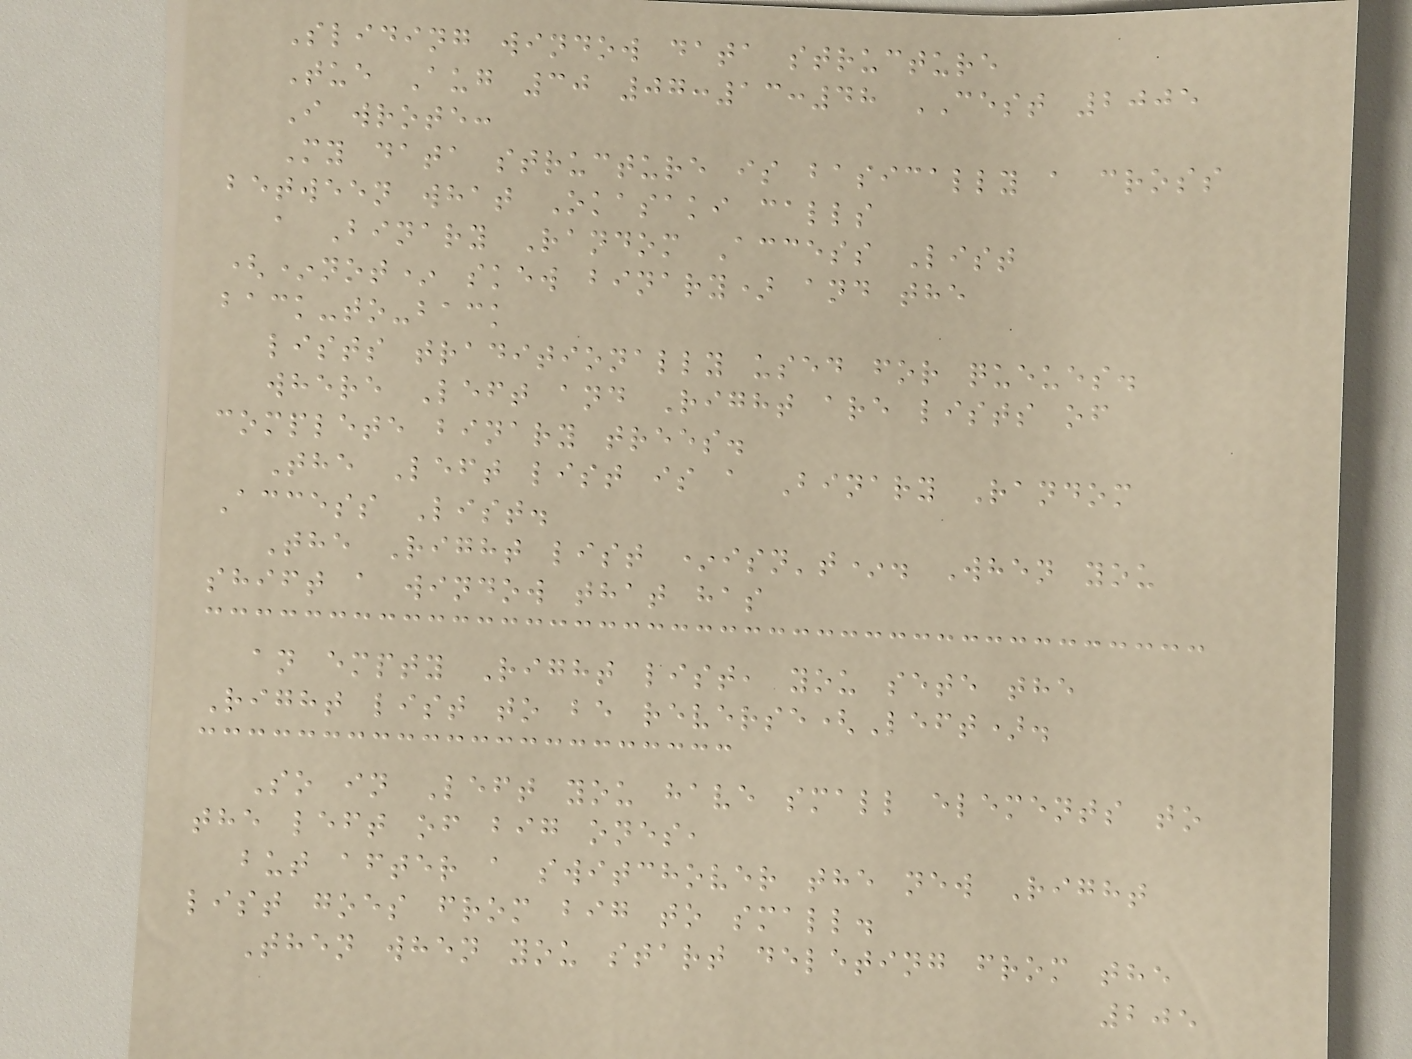Sliding window data structure
Tue Aug 30 07:13:48 CEST 2005
I wrote:
My data structure is basically a cross
between what Okasaki calls
a Binary Random Access List
(*not* skew binary) and the
back-to-back
lists traditionally used for queues.
where Left and Right are lists of
complete binary trees.
The Left list is a Binary Random
Access List.
The Right list *isn't*. When you
shift a window that has
an empty Right list, you sete the
Right list to be reverse(Left).
So in Left you have small elements to
the left of big ones,
but after a switchover the new Right
list goes from big to small.
Then when you start deleting from the
205
